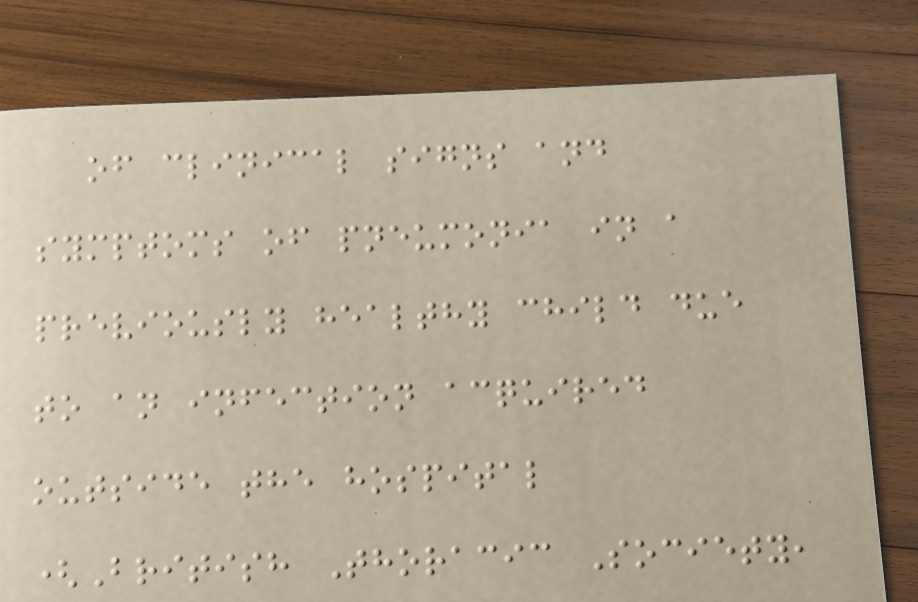of clinical signs and
symptoms of pneumonia in a
previously healthy child due
to an infection acquired
outside the hospital
(British Thoracic Society,
